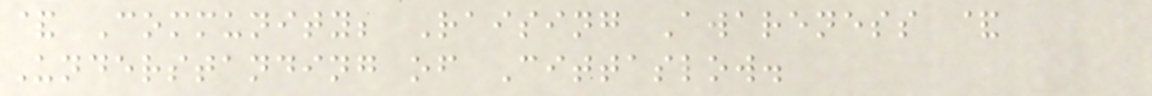& Community; Raising Awareness &
Understanding of Cittaslow.
